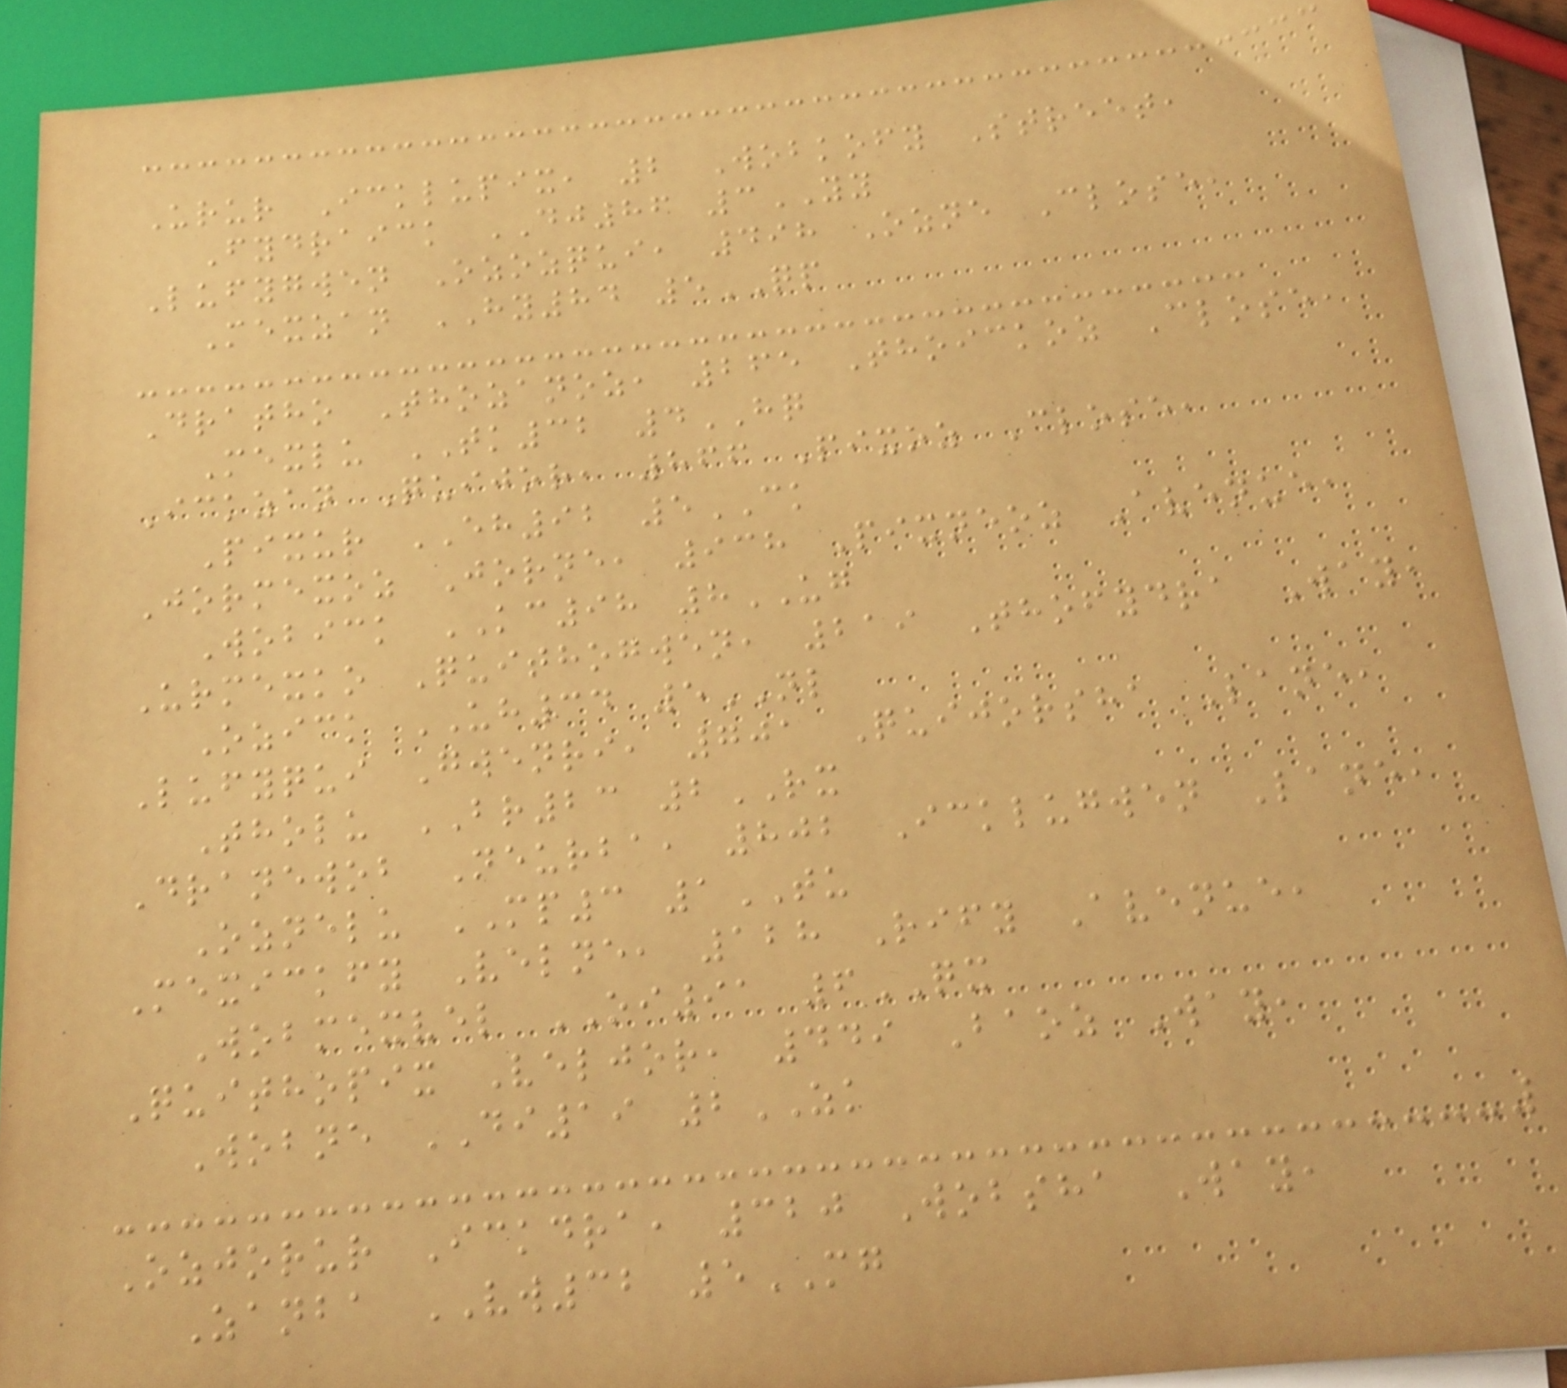Urur Icklupix, 2 Wobkofy Street,
Fydraick DJ86 3YY
Lufygwen Ozozqui, 498 Ozne Close,
Mexzan HY84 5QP
Dratho Thozanoz, 265 Thoickoz Close,
Mexlu TK32 4HQ
Ickzan Quijor, 866 Pixoz Close,
Pixur EH92 5CK
Jormexoz Jorne, 938 Pixneoz Avenue,
Wobick KC98 8UG
Urmexko Quithogwen, 219 Thofydra Way,
Ozick UH34 5NL
Lufyqui Gwenri, 701 Quijorsha Lane,
Tholu BR23 2RX
Dranewob Neurba, 802 Icklugwen Lane,
Oznelu MP3 1TU
Mexickfy Velne, 128 Rify Avenue,
Wobmexvel OI91 6QX
Quithopix Veljor, 449 Baoz Way,
Wobne DI19 2ZK
Ozjorur Ickdra, 320 Wobsha Way,
Zanba VW32 5MG
